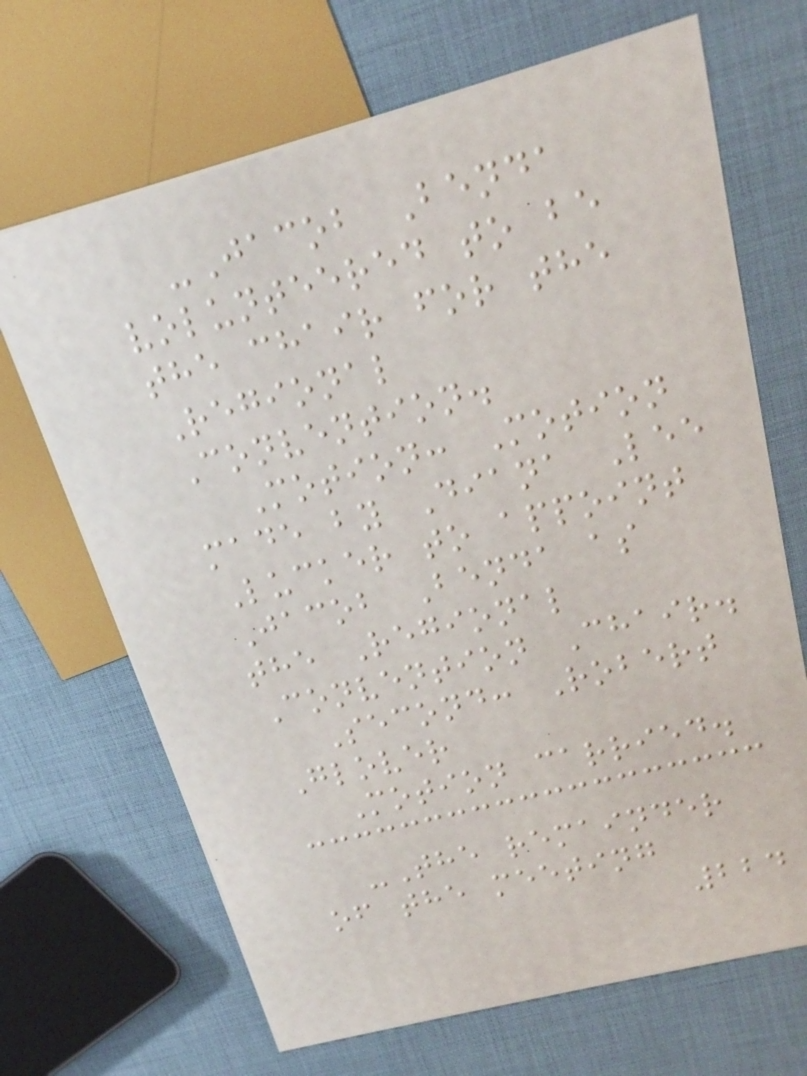-Jacob Benda
volunteered to be
the chair for the
Regional
Convention.
Motion: Motion
made by Diana Lee
Lucker to appoint
Jacob Benda as
the Regional
Convention Chair.
Second: Robert
Glover
Motion carried.
-The remainder
of the meeting
224
